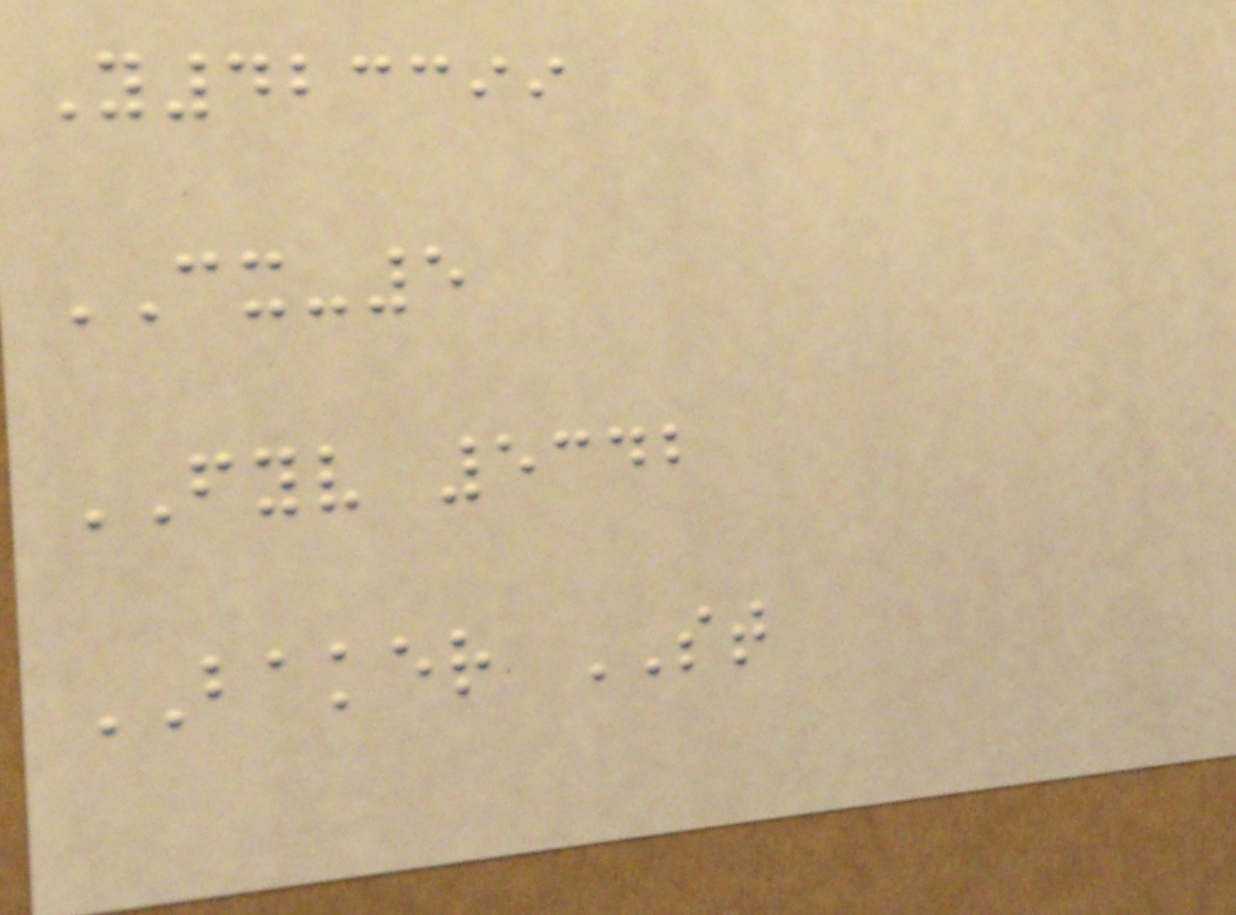Y423399
CX-5
FYV 5342
BAKER ST
